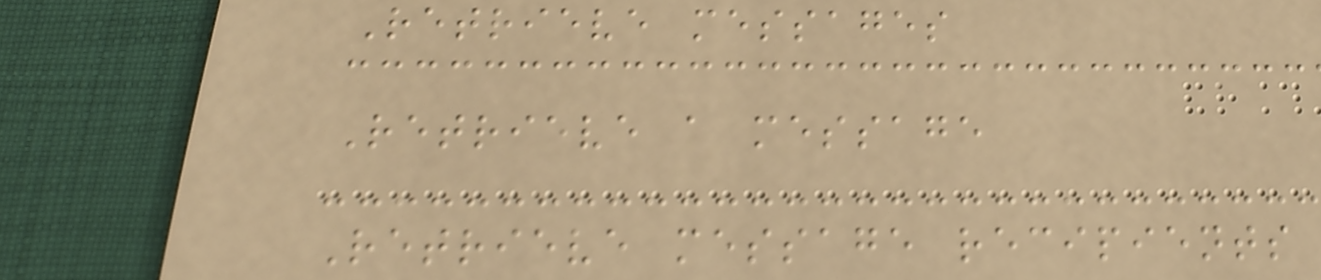Retrieve messages
Retrieve a message
Retrieve message recipients
